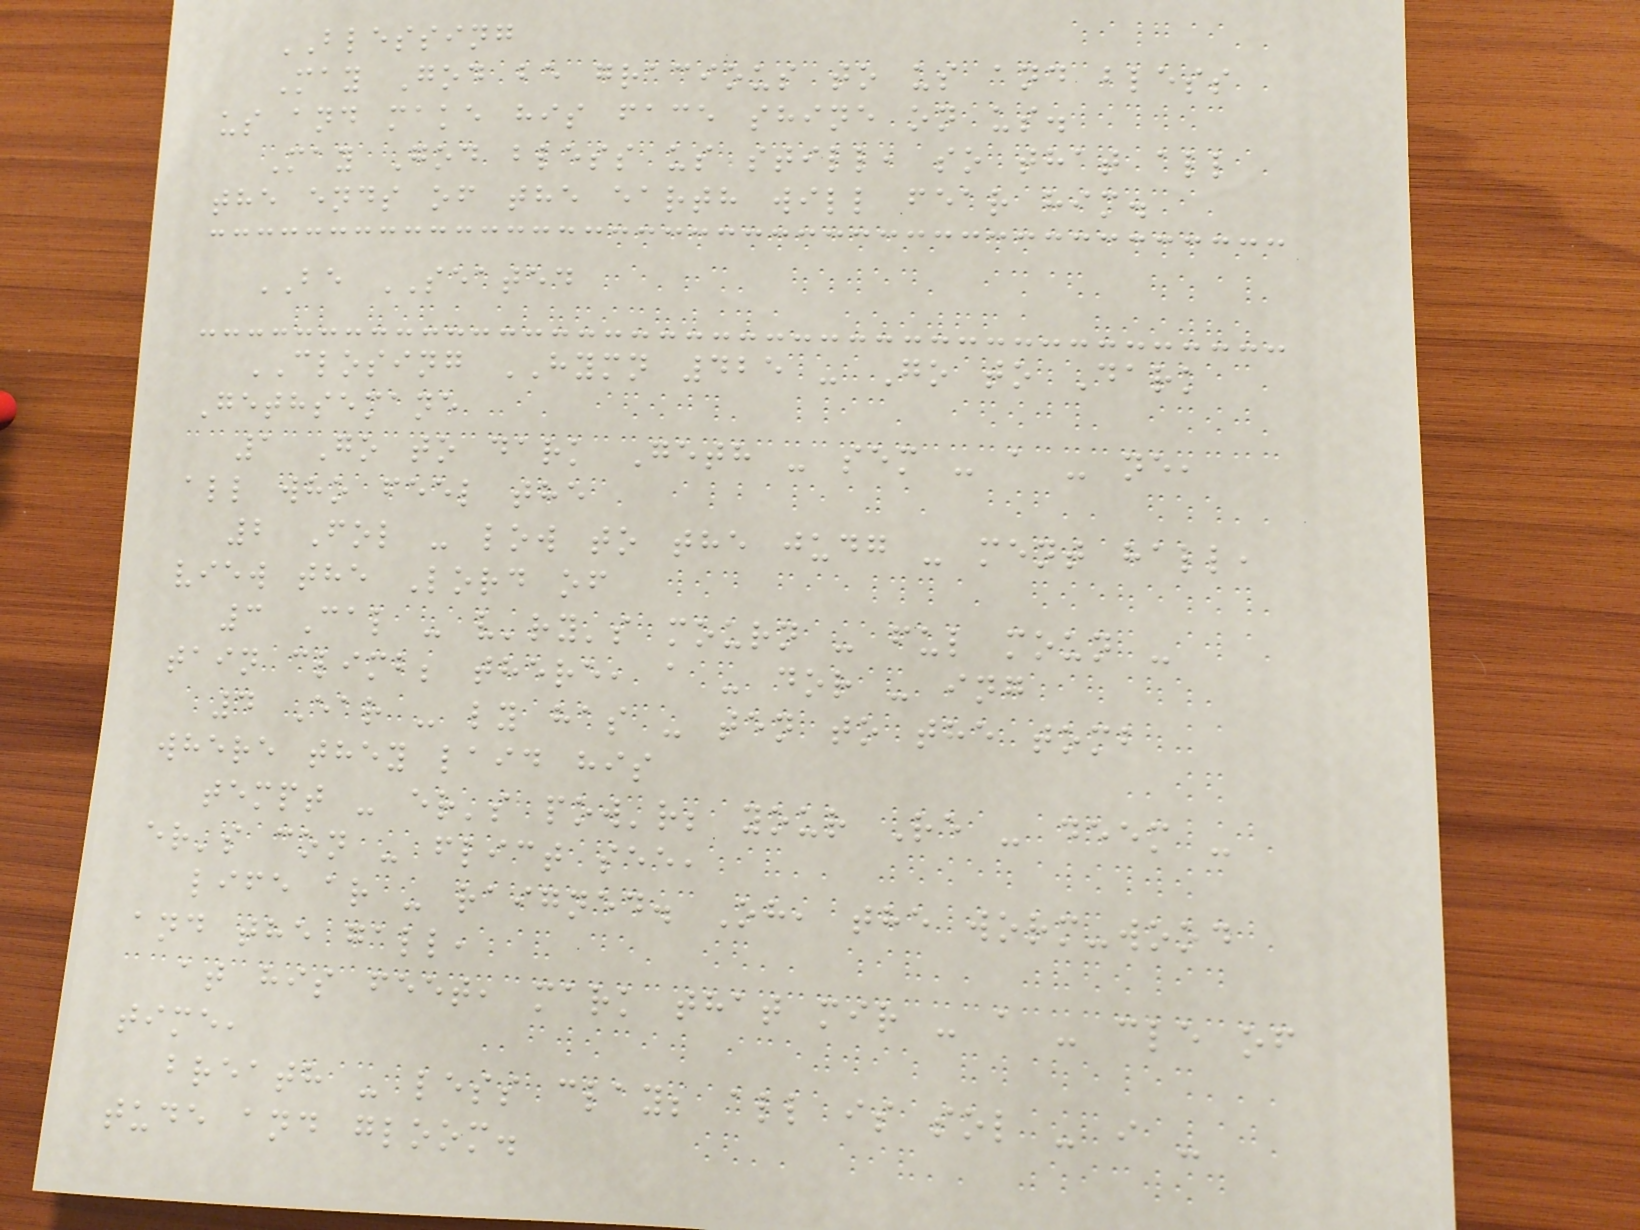BLESSING
May God be gracious to us and bless
us and make his face shine on us.
May God bless us still, so that all
the ends of the earth will fear him.
BE SEATED
CLOSING HYMN 425 - Go to Dark
Gethsemane
1 Go to dark Geth - sem - a - ne,
all who feel the
2 Fol - low to the judg - ment hall,
view the Lord of
3 Cal - v'ry's mourn - ful moun -
tain climb; there, a - dor - ing
4 Ear - ly has - ten to the tomb
where they laid his
tempt - er's pow'r; your Re - deem -
er's con - flict see,
life ar - raigned. Oh, the worm-wood
and the gall,
at his feet, mark that mir - a - cle of
time,
breath - less clay; all is sol - i -
tude and gloom.
